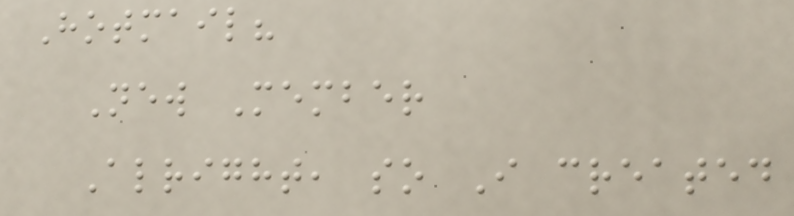Hotmail?
New Member
Alright, so I created
